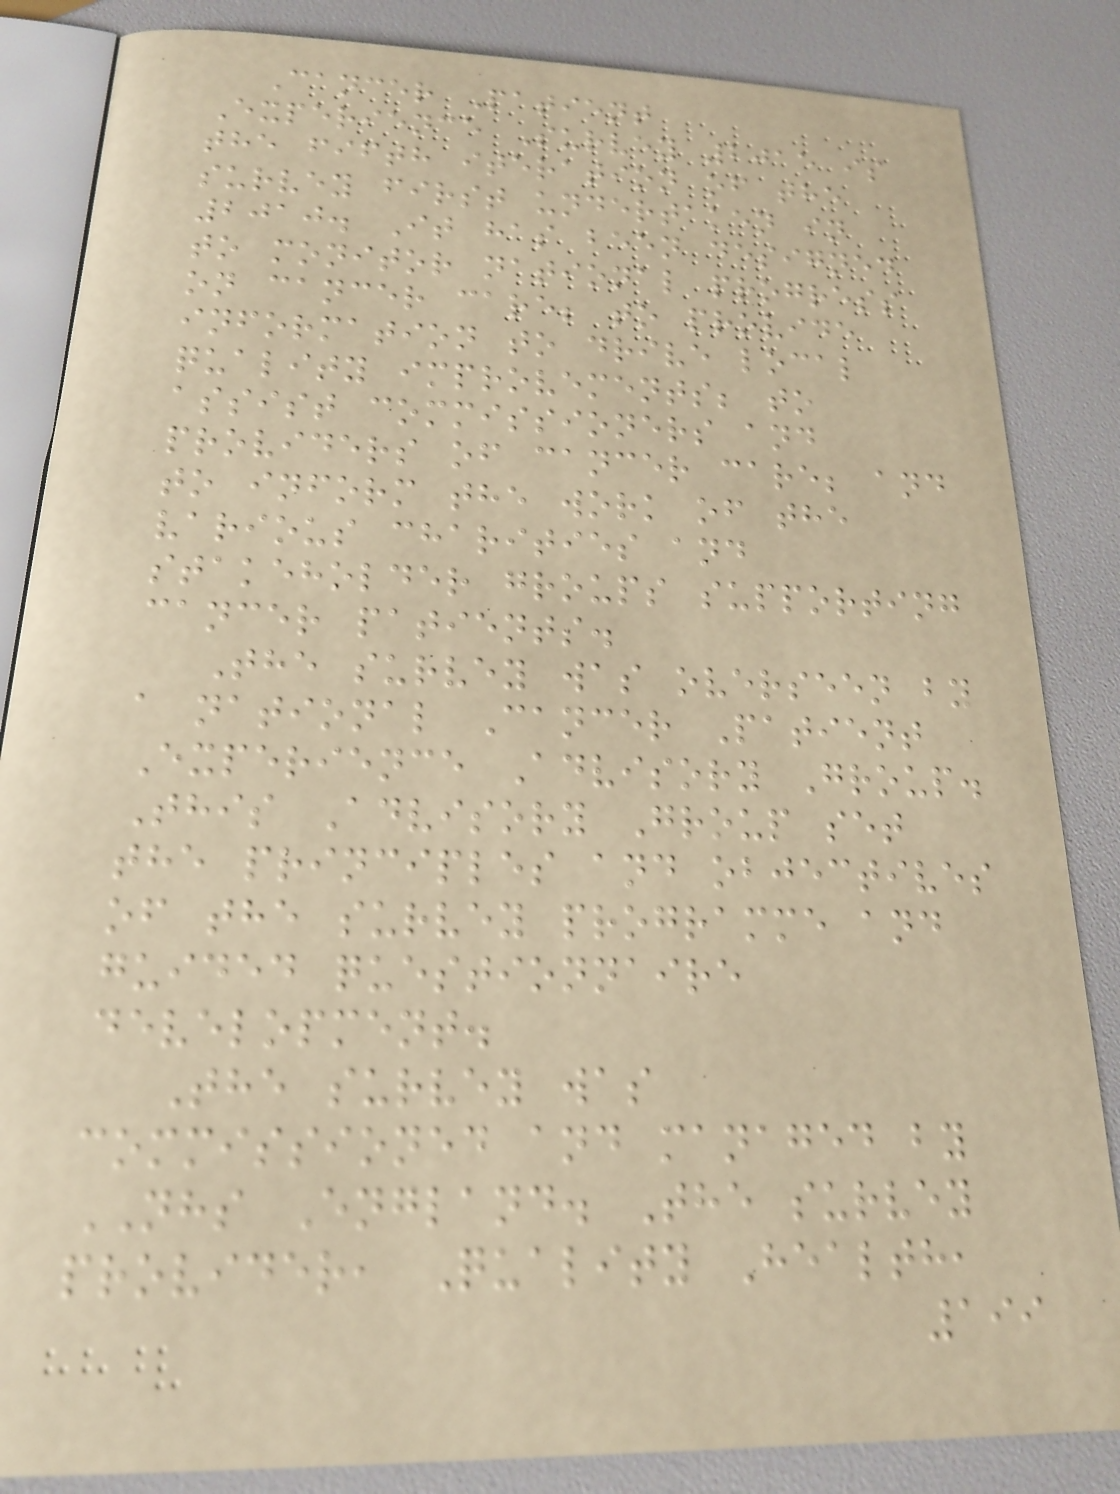Cancer Patient
Experience Survey 2015 is
the fifth iteration of the
survey first undertaken in
2010. It has been designed
to monitor national progress
on cancer care; to provide
information to drive local
quality improvements; to
assist commissioners and
providers of cancer care; and
to inform the work of the
various charities and
stakeholder groups supporting
cancer patients.
The survey was overseen by
a national Cancer Patient
Experience Advisory Group.
This Advisory Group set
the principles and objectives
of the survey programme and
guided questionnaire
development.
The survey was
commissioned and managed by
NHS England. The survey
provider, Quality Health,
199
